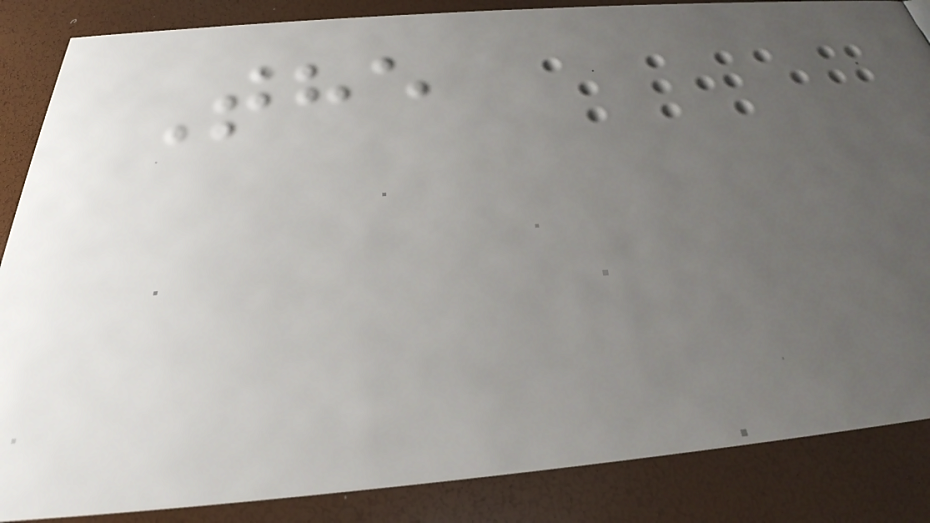The
